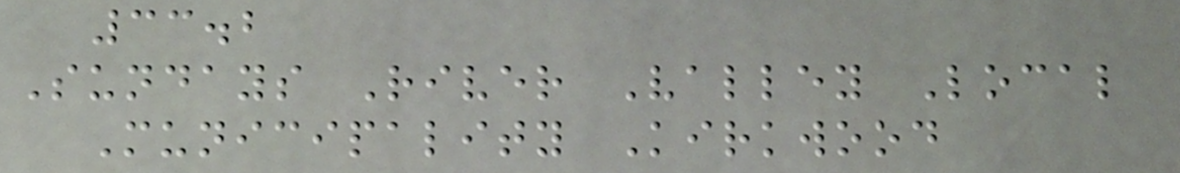33.2
Sundays River Valley Local
Municipality Kirkwood
